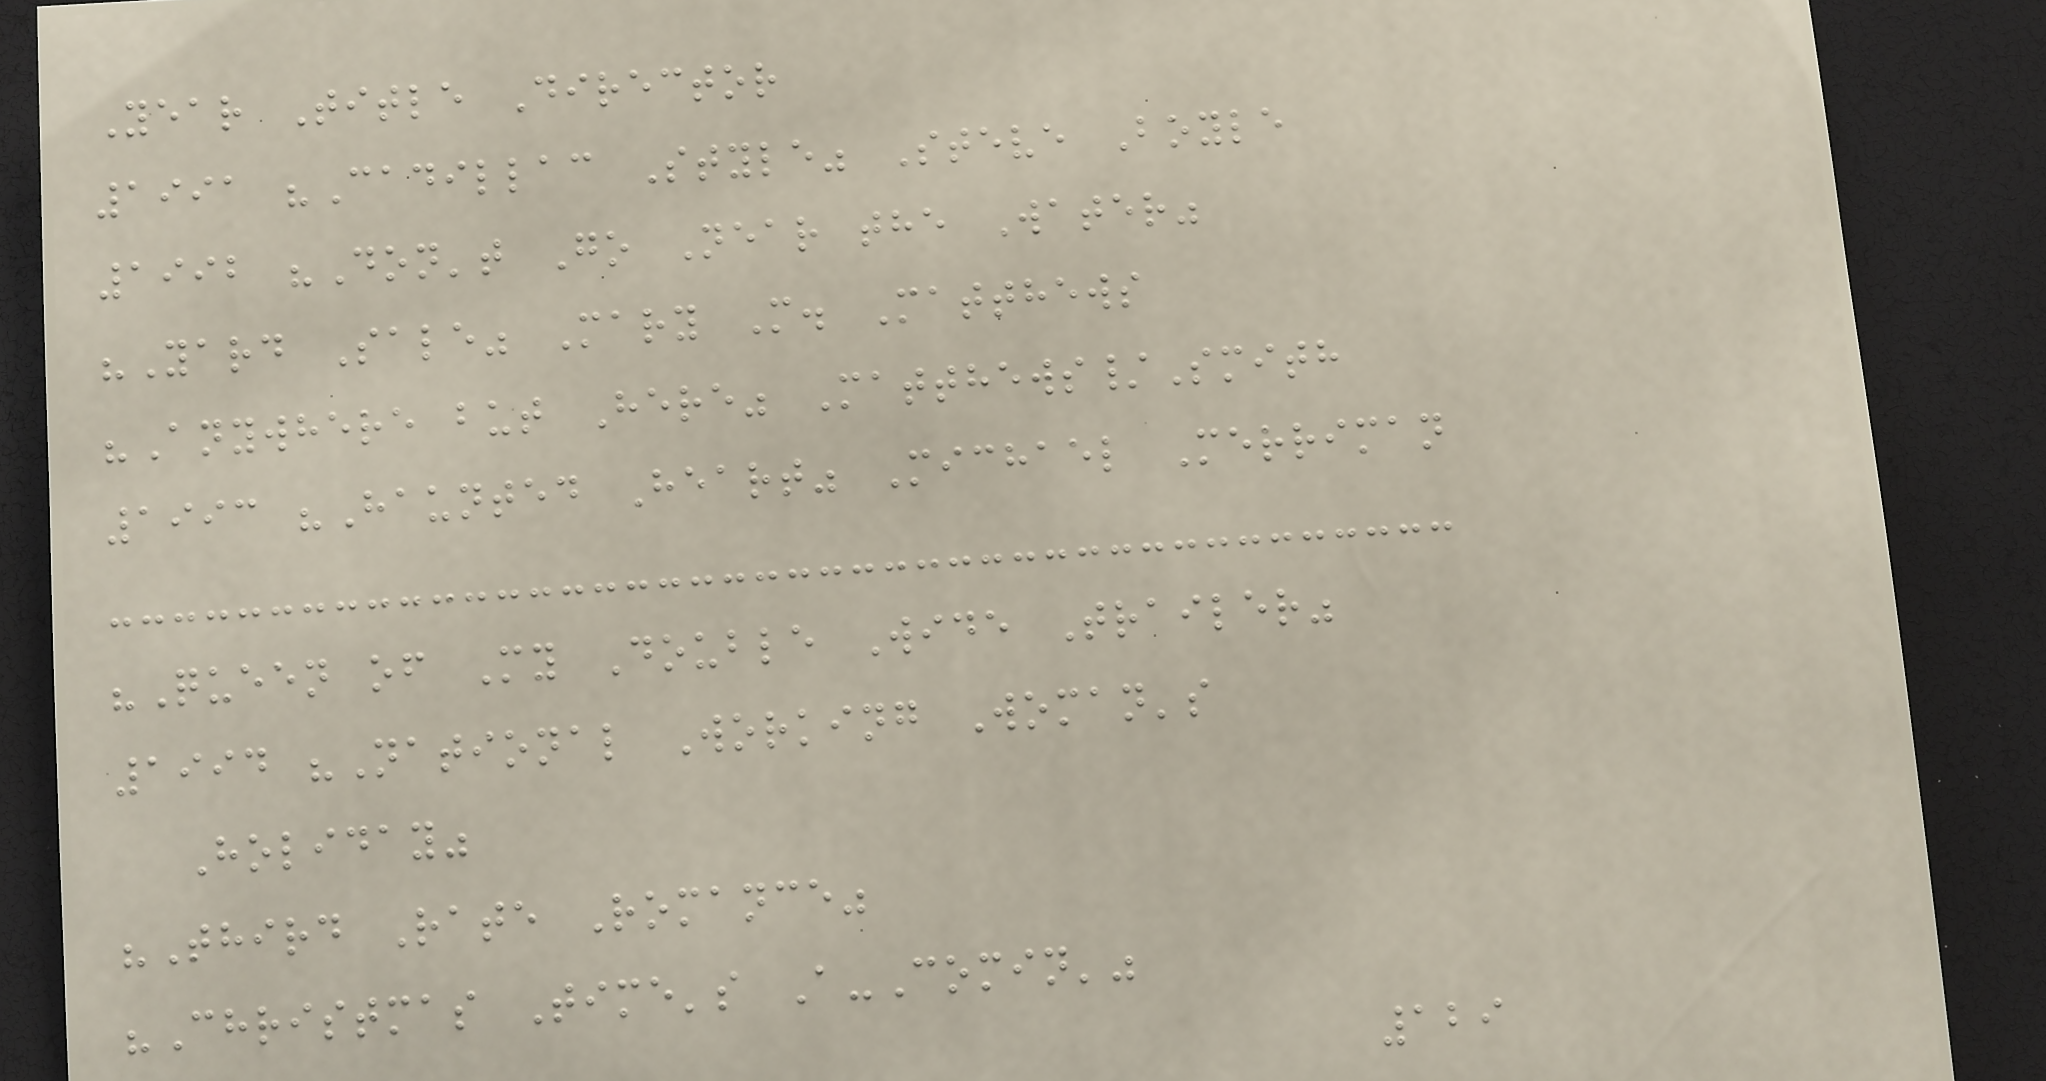Year Title Director
1991 "Cadillac Style" Steve Boyle
1992 "Don't Go Near the Water"
"Yard Sale" Mary M. Matthews
"Anywhere but Here" Matthews/Smith
1993 "Haunted Heart" Michael Merriman
"Queen of My Double Wide Trailer"
1994 "National Working Woman's
Holiday"
"Third Rate Romance"
"Christmas Time's A-Comin'"
129
